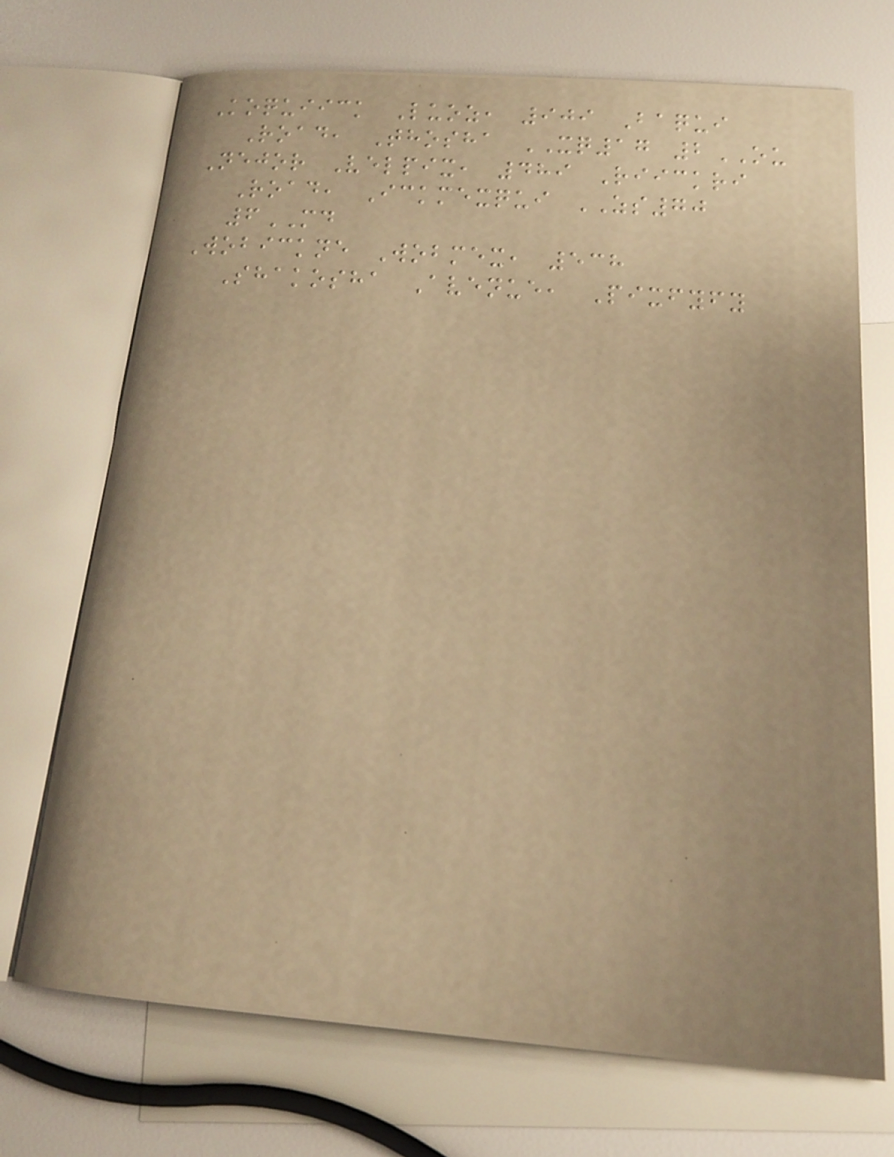Koquiick Luoz, 909 Baqui
Road, Thosha XQ17 2OU
Nejor Velpix, 489 Riickri
Road, Ickmexqui ZS70
6MD
Wobickne Wobmex, 538
Shakosha Avenue, Pixfyfy
